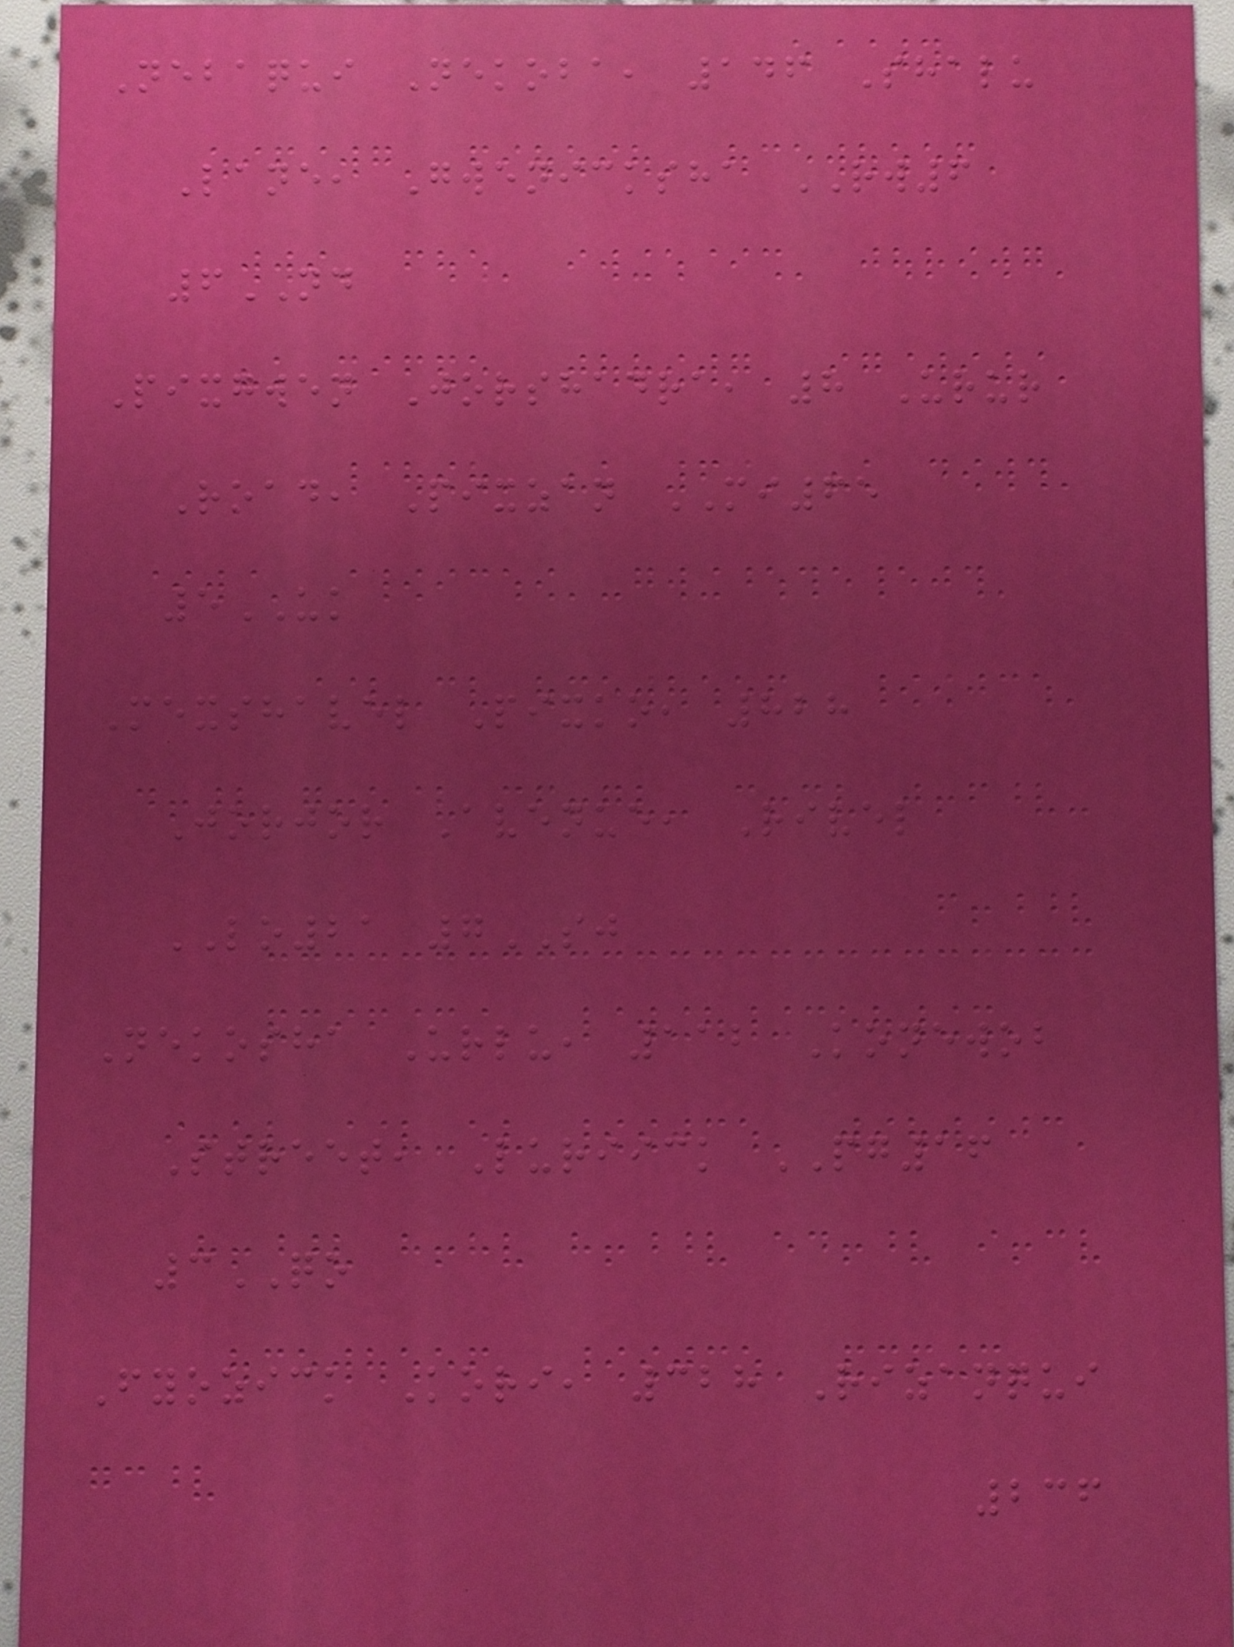Nebaqui Nekoba, 146 Shalu
Lane, Gwenicksha RW6
6ND
Pixgwen Jorshadra, 8 Urur
Road, Pixzan MI65
5UK
Mexshavel Pixko, 828
Jorjor Avenue, Rivel
LO21 7SJ
Nekosha Urlu, 112 Konewob
Street, Luriick PG16
3QO
Fyozick Kori, 328 Rizanqui
236
